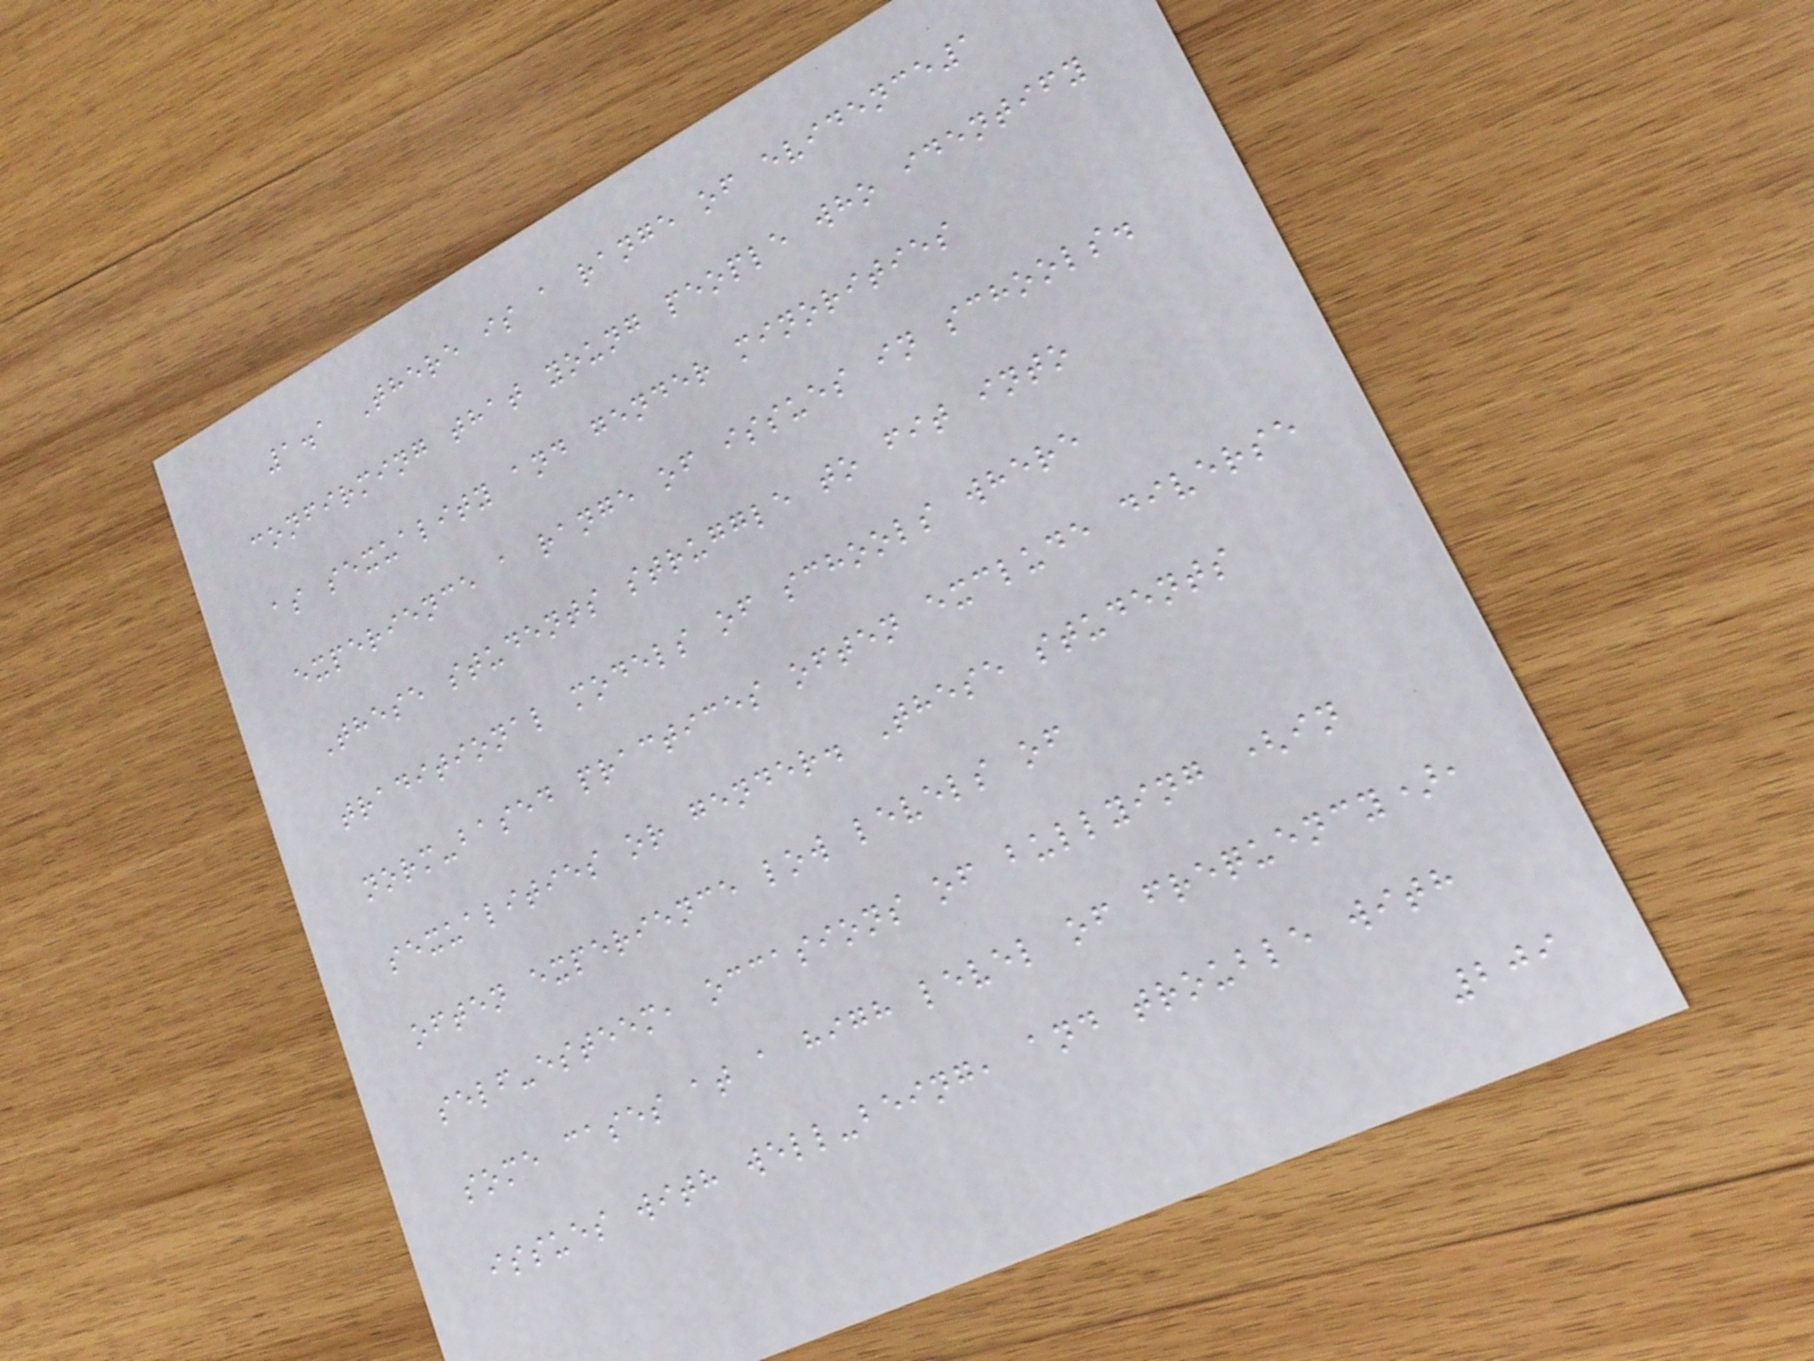1.1 There is a range of evidence1
confirming that young people who identify
as sexuality and gender minorities
experience a range of issues in schools.
These students struggle to fit into
traditional models of schools where
norm-based practices often exclude diverse
sexualities or gender. These students
often experience low levels of
self-esteem, occasions of bullying (in
some cases at a high level of frequency),
issues with well-being, and trouble with
209
